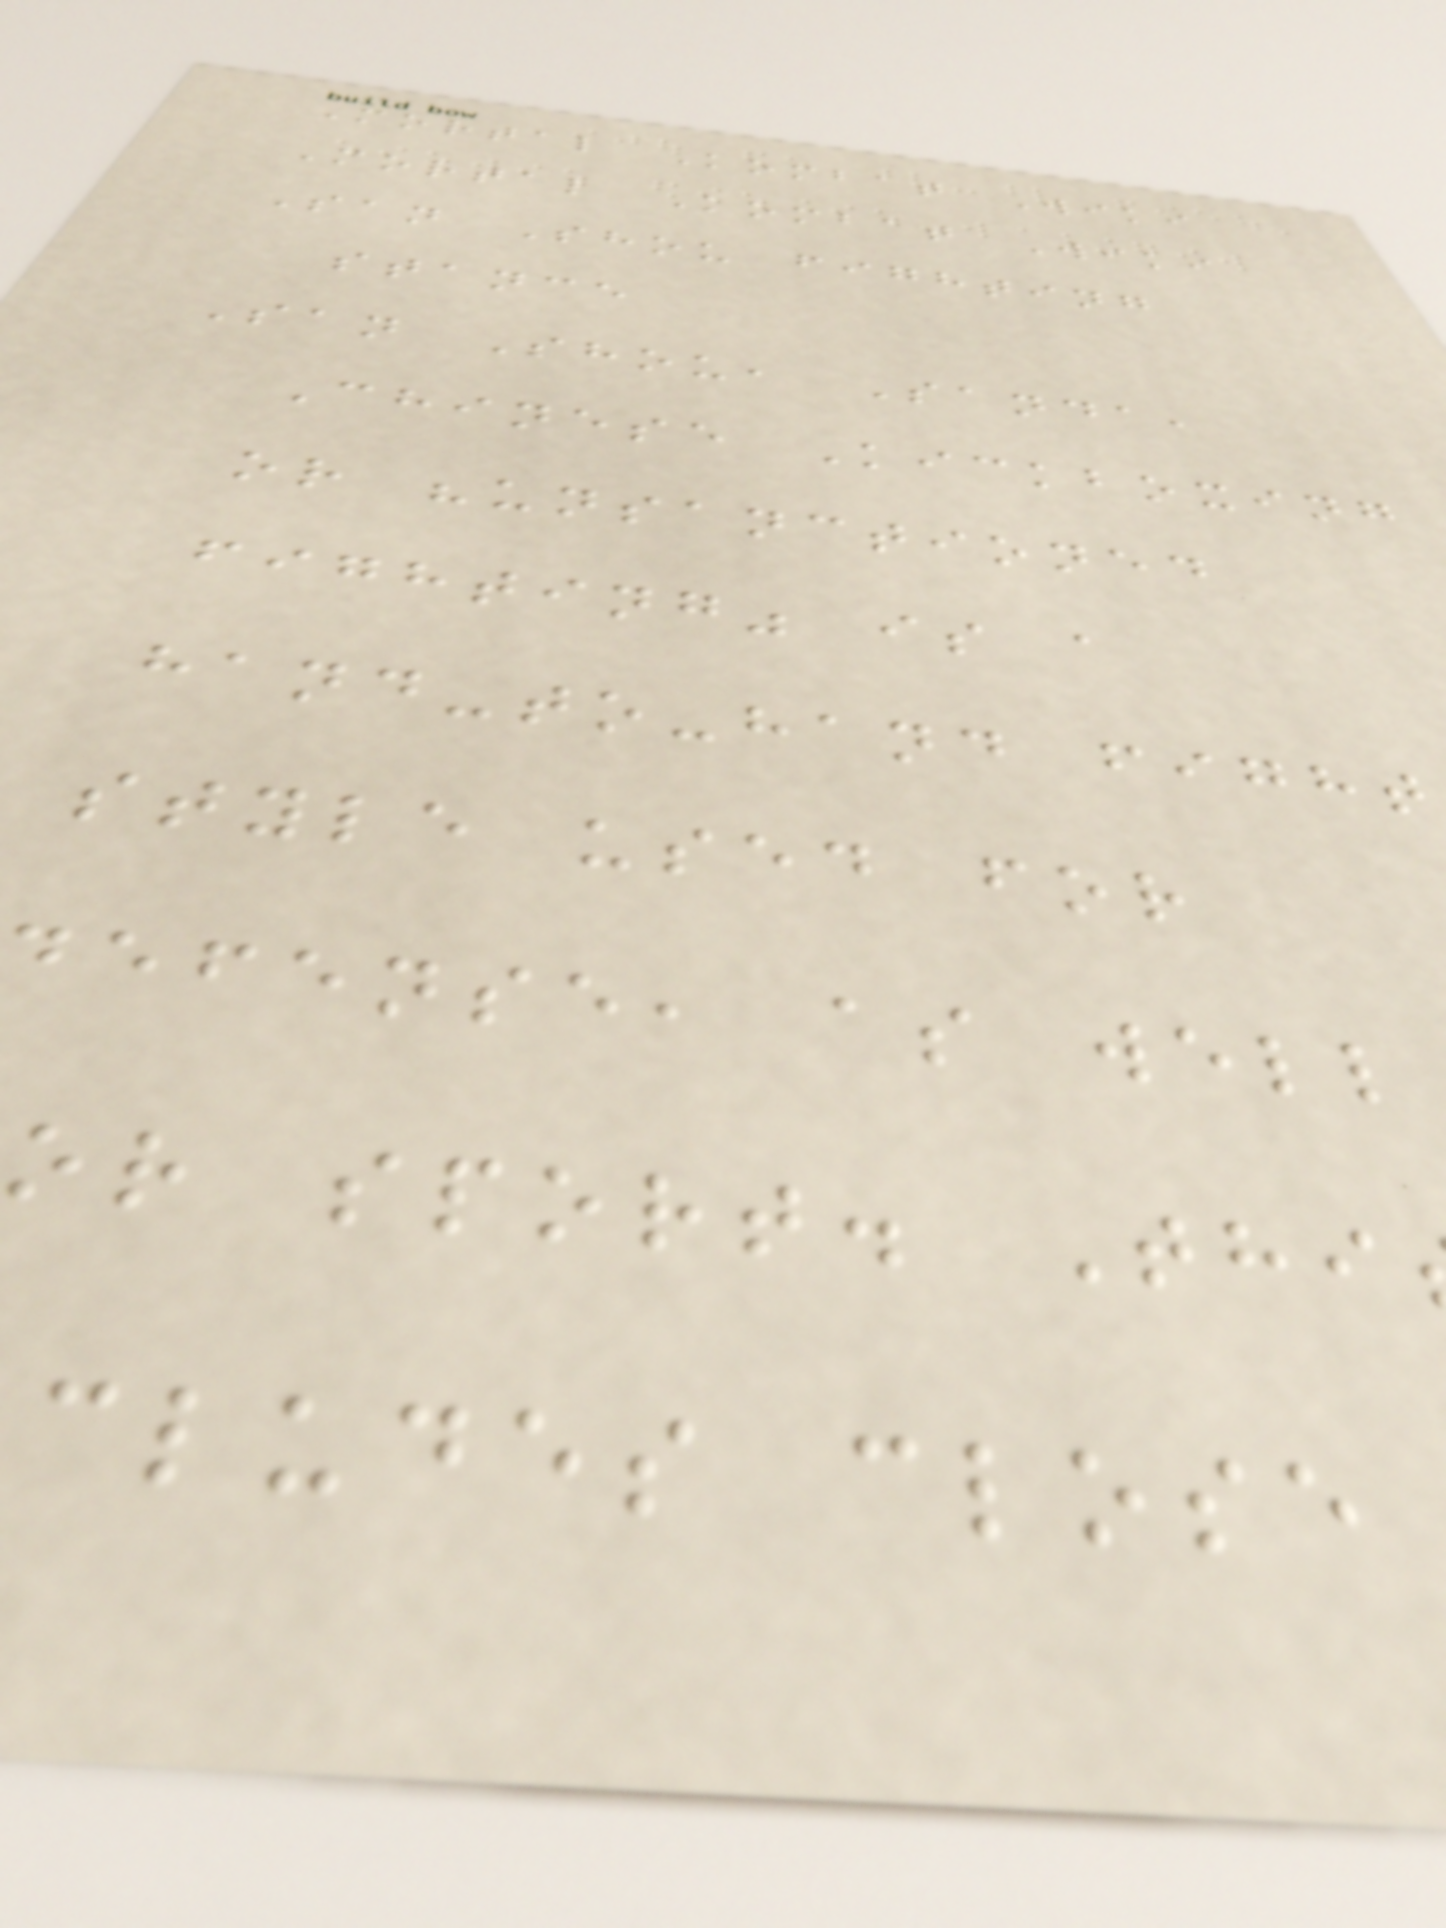Mortal Kombat Wiki
Mortal Kombat Wiki
San Shou fighting
stance
San Shou, Sanda,
Chinese Kickboxing
or "unsanctioned
fighting" is a
hand-to-hand fight
style used for
efense, as well
or sport. Thi
cludes close
